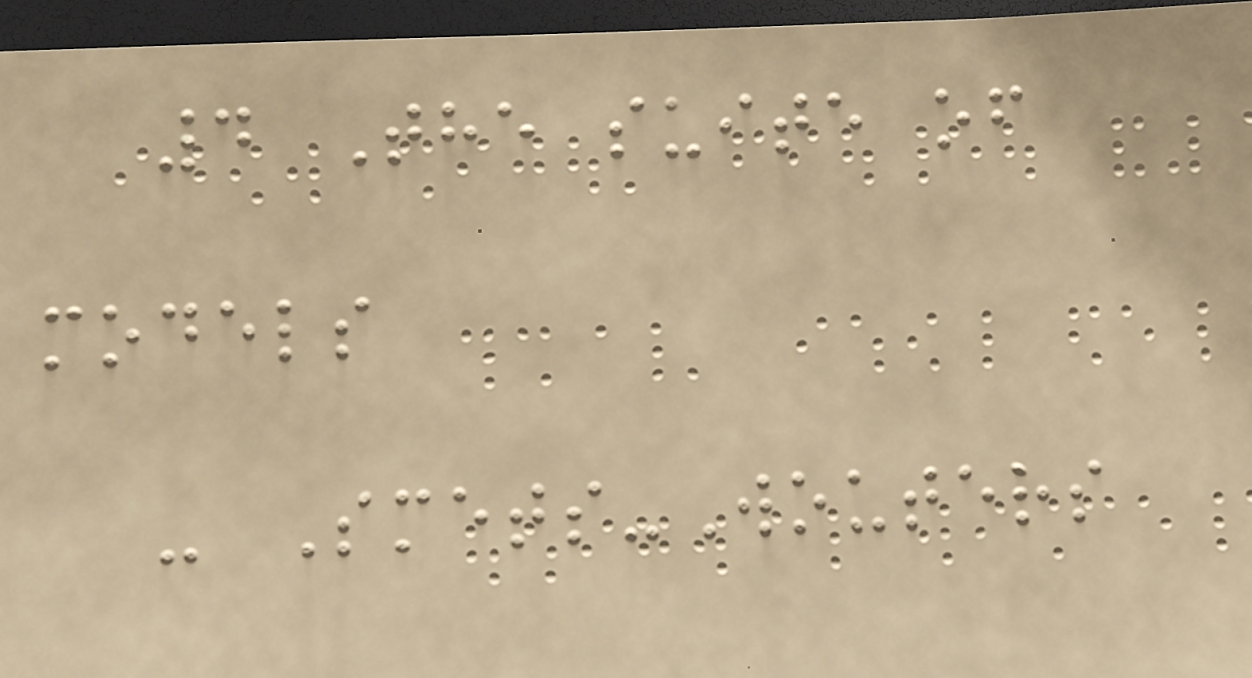4 The suite of
models
- Smets-Wouters
